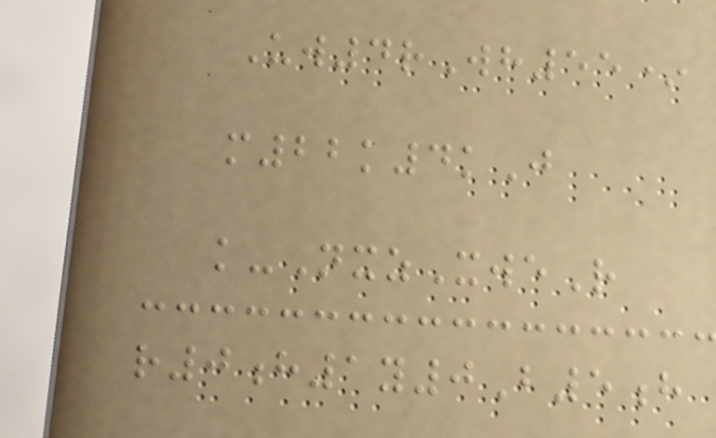Uw4rWh55*
m22k4kJ
k-NxzXweR
r0h1y0B5h
